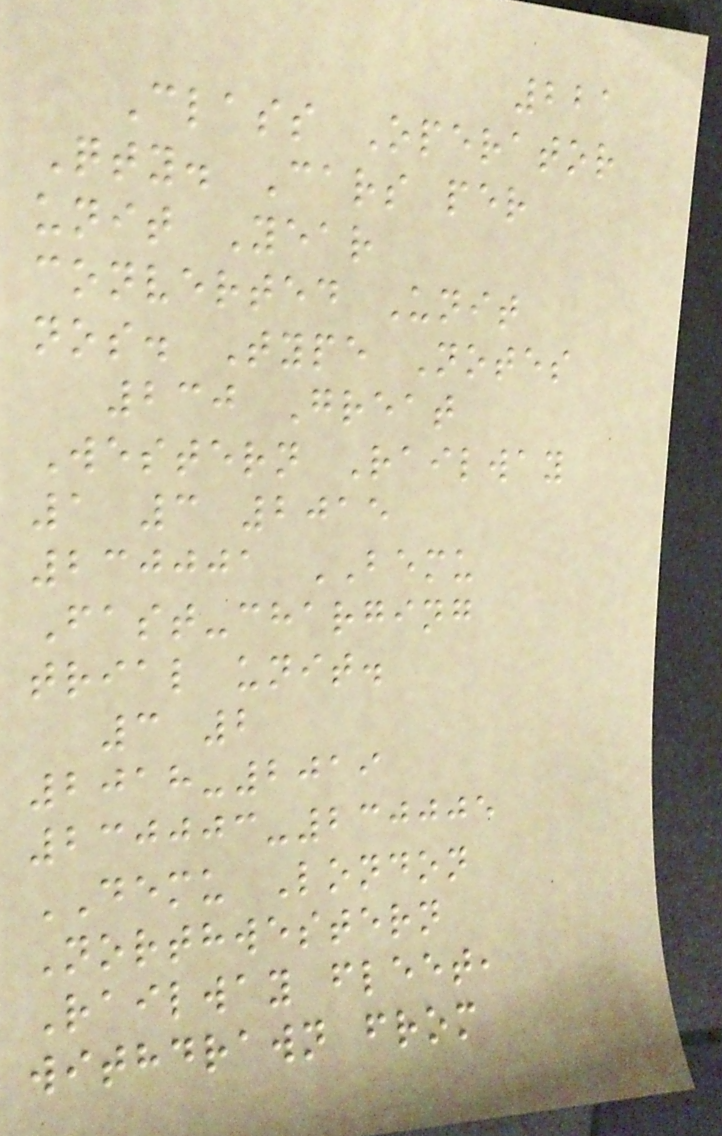221
Class Operator
Qty. Cars per
unit Year
converted Unit
nos. Type Notes
230 Great
Western Railway
1 3 2015
230001 BEMU
Fast-charging
trial unit.
3 2
2018-2019
230003-230005
DEMU London
Northwestern
Railway fleet,
withdrawn from
